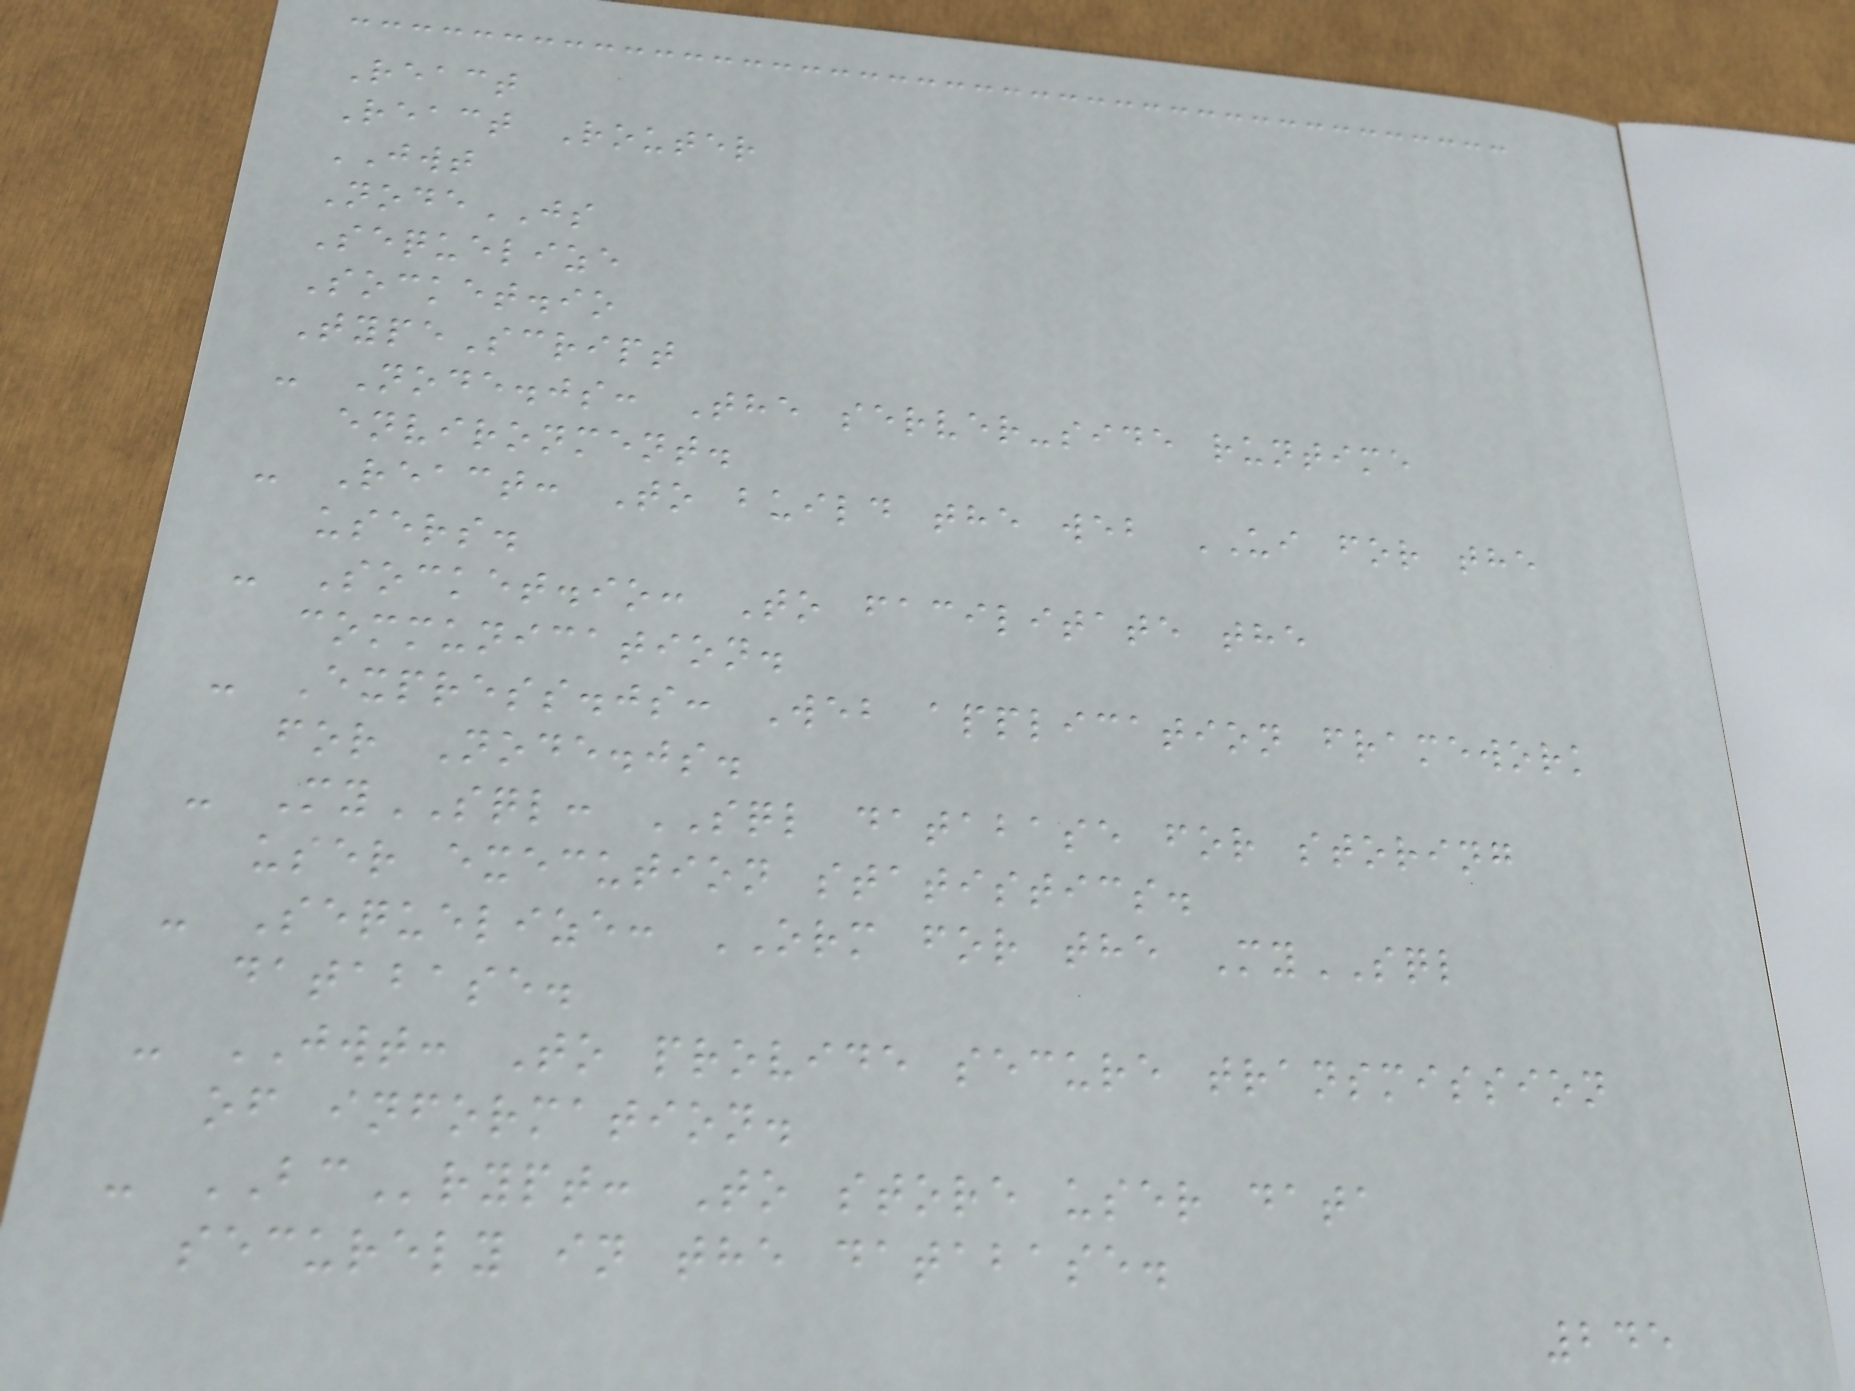React
React Router
JWT
NodeJS
Sequelize
Socket.io
TypeScript
- Node.js: The server-side runtime
environment.
- React: To build the web UI for the
users.
- Socket.io: To facilitate the
communication.
- Express.js: Web application framework
for Node.js.
- MySQL: SQL database for storing
user execution statistics.
- Sequelize: ORM for the MySQL
database.
- JWT: To provide secure transmission
of information.
- BCrypt: To store user data
securely in the database.
245
